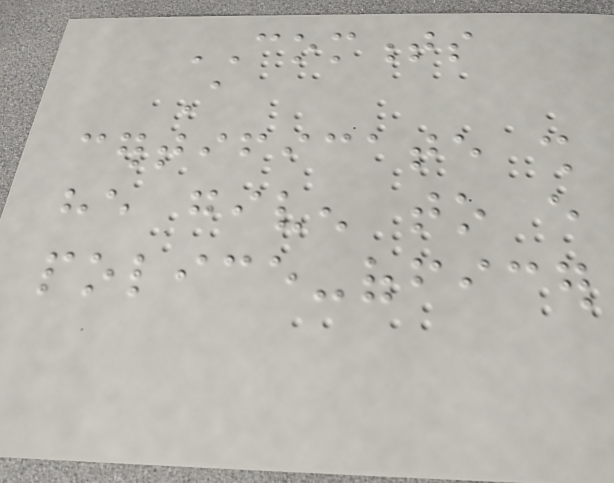COMMENTS
A
certificate shall
he given to every
police-officer
